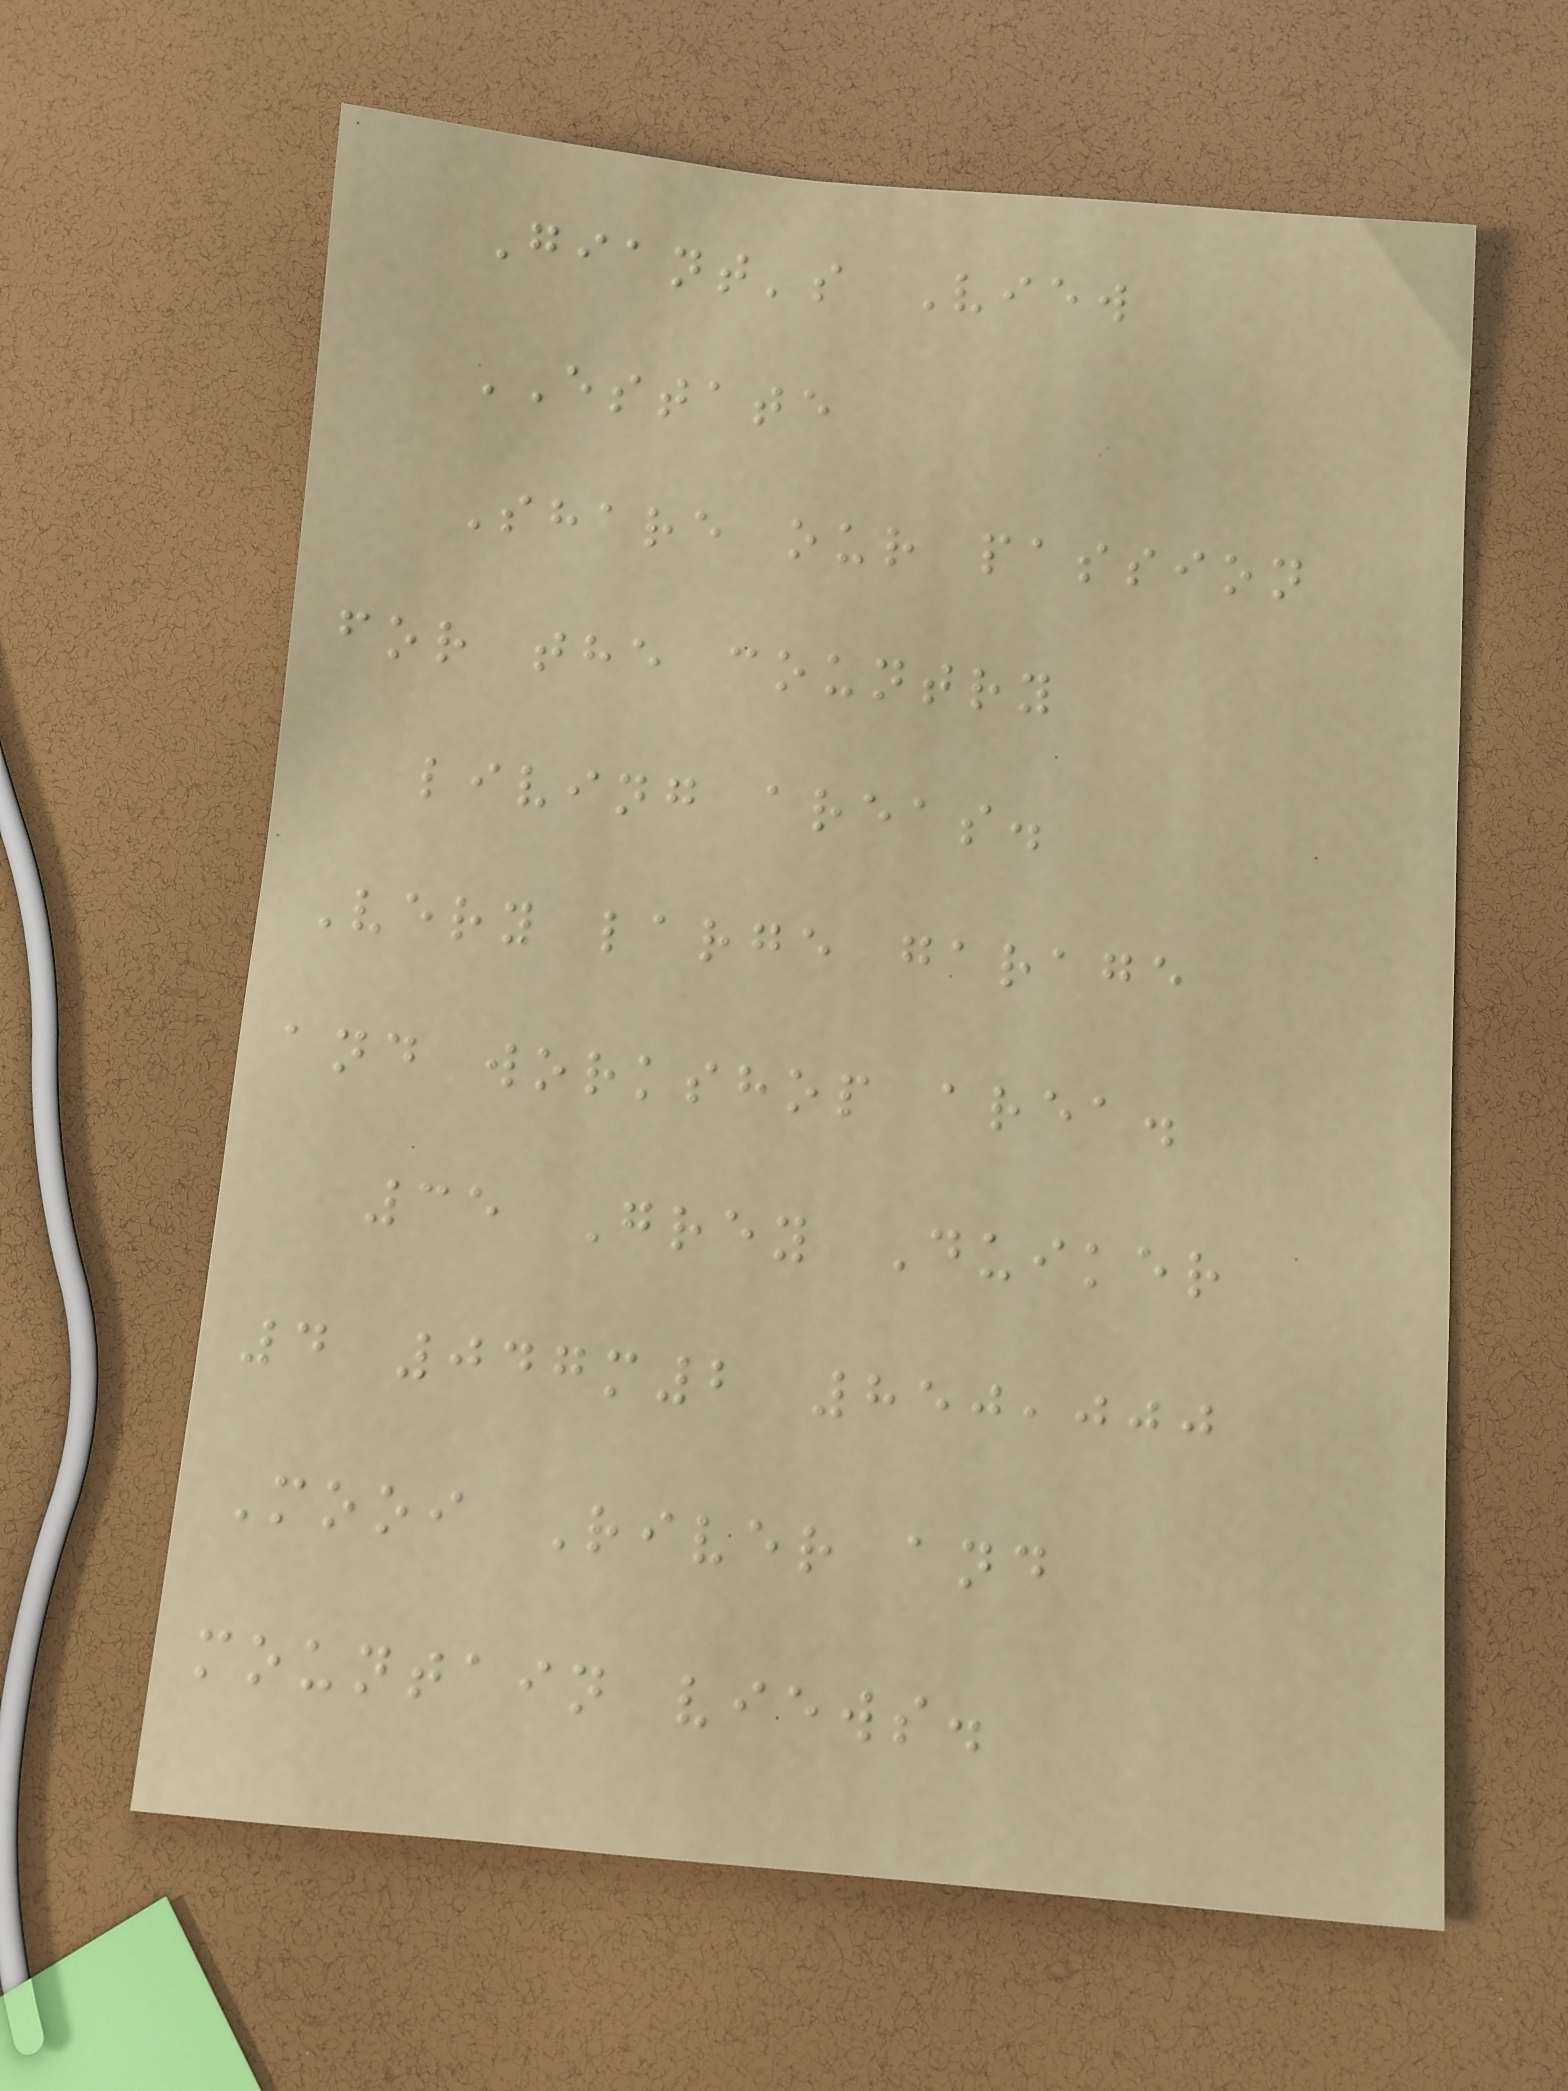Giant's View
ESTATE
Share our passion
for the country
living areas.
Very large garage
and workshop area.
35 Grey Duiker
4 047m2 850,000
Mooi River and
mountain views.
